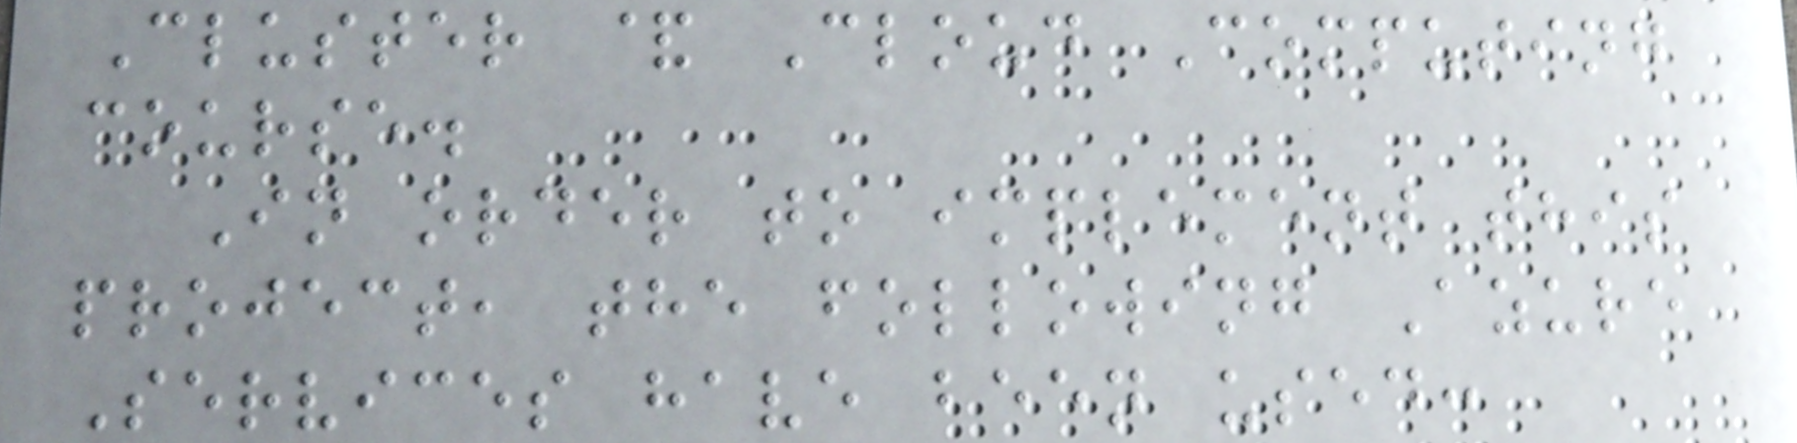Cluster & Cloud Computing
course.
In order to implement this
project, the following Azure
Services have been used:
